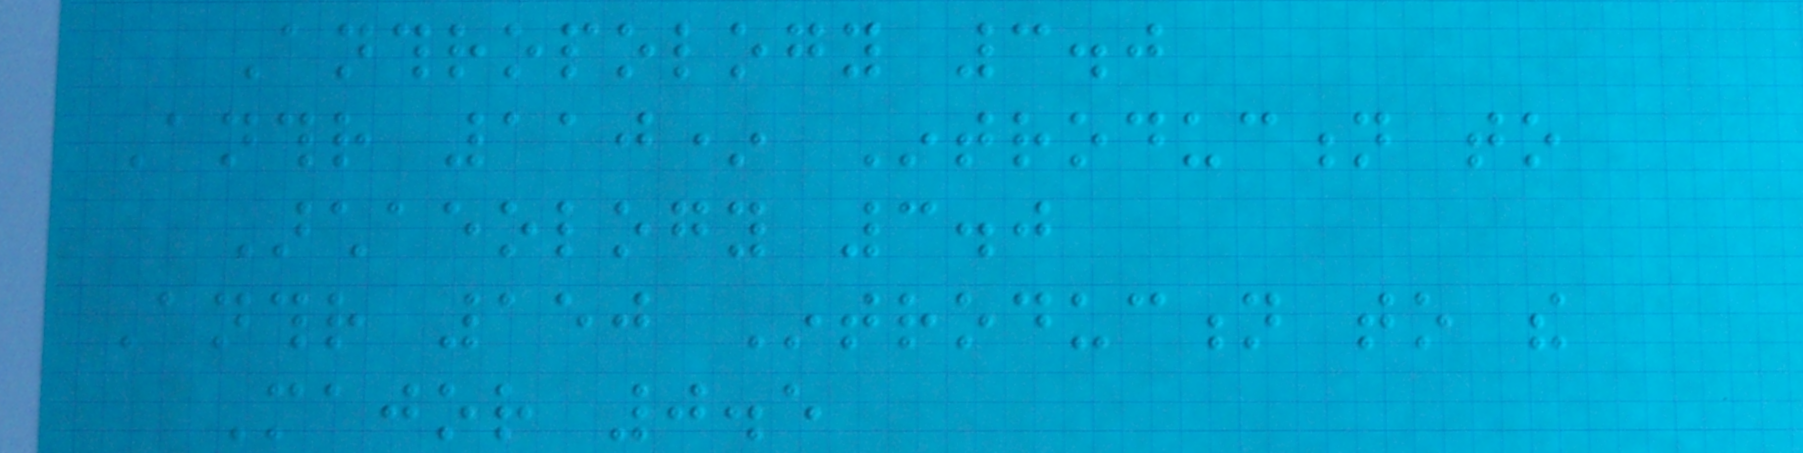Anthropology 3.0
Anthr 110* Introduction to
Archaeology 3.0
Anthr 150 Introduction to the
Major 0.5
